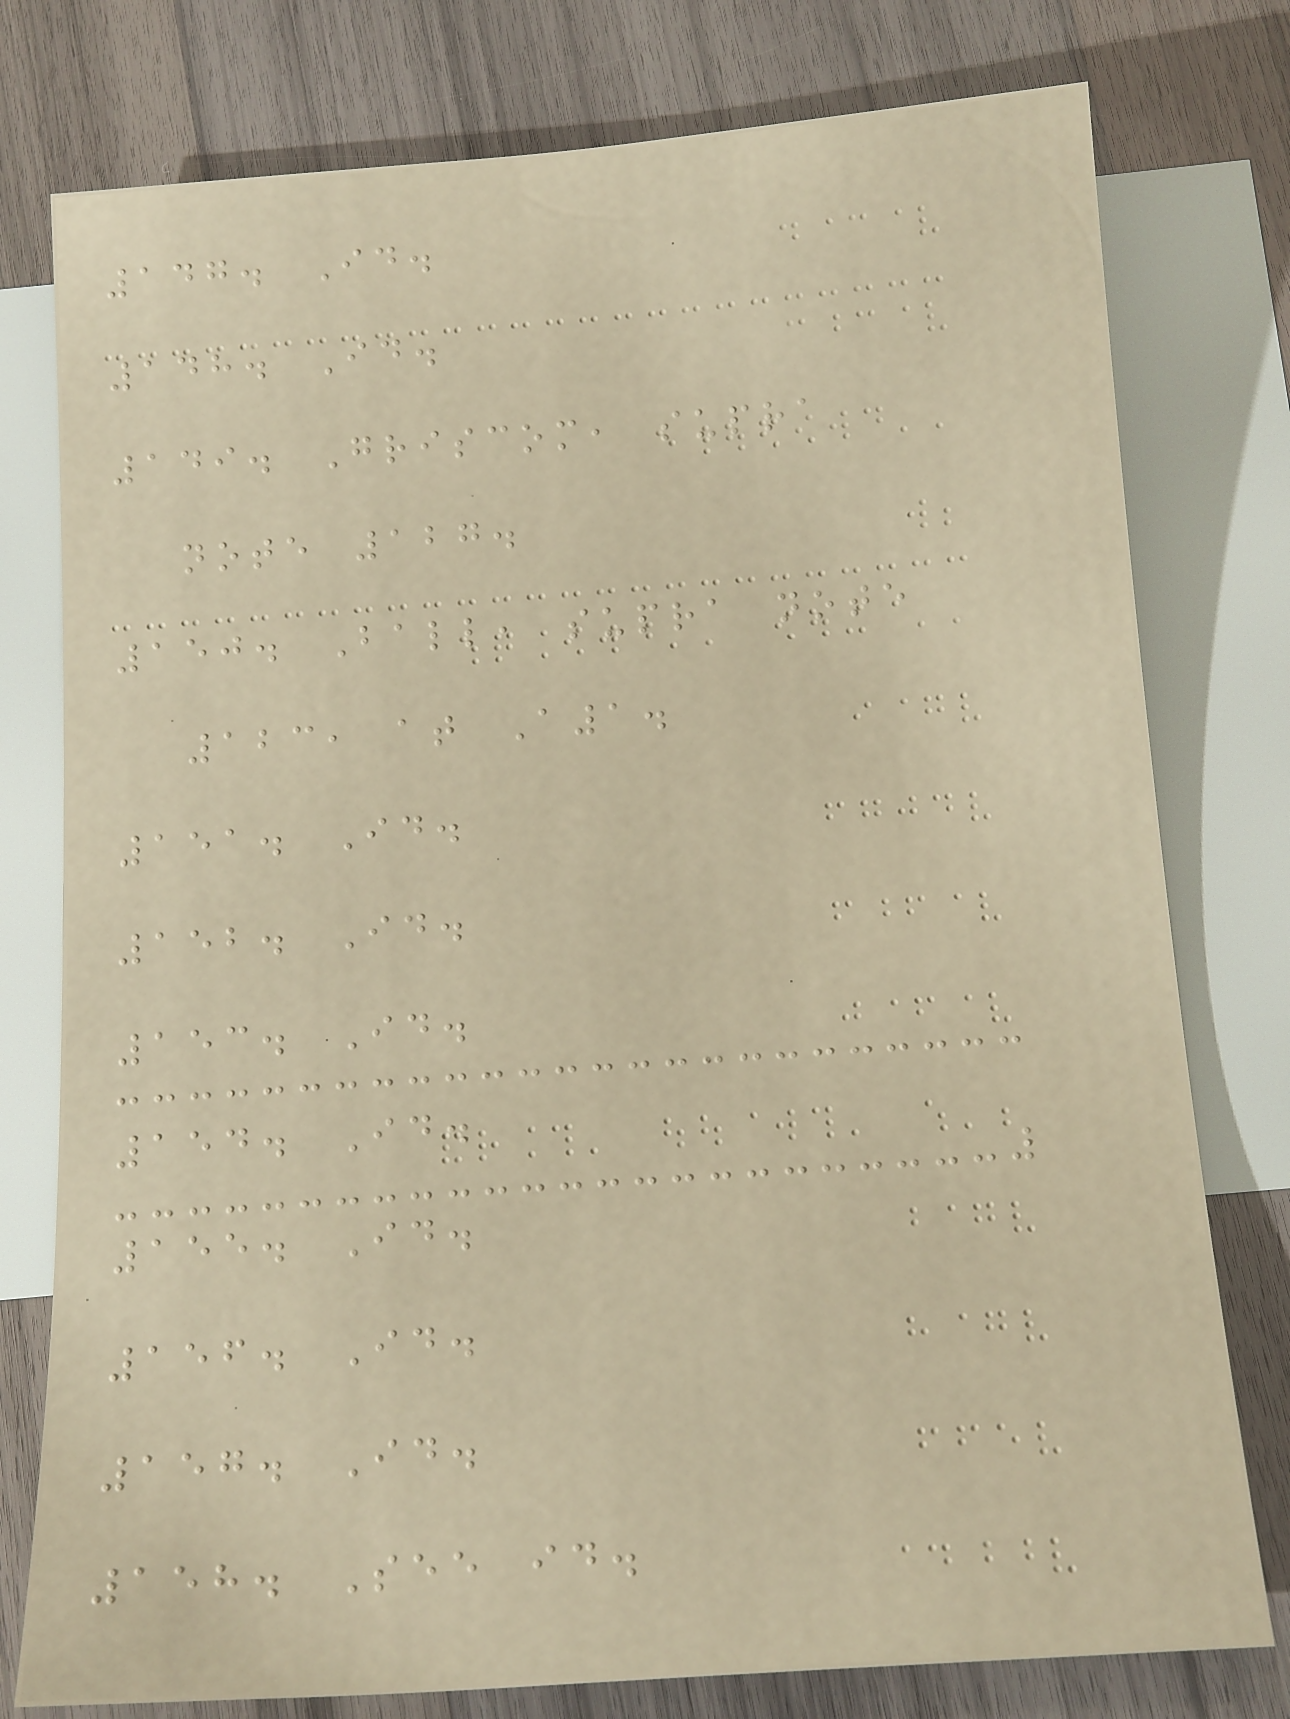147. Id.
148. Id.
149. Griscom, supra
note 127.
150. Ball, supra note
123, at A1.
151. Id.
152. Id.
153. Id.
154. Id.
155. Id.
156. Id.
157. Id.
158. See id.
